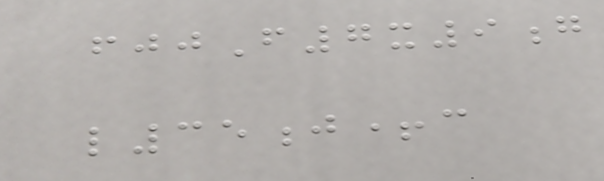fjjF7x9g
l35j+c
